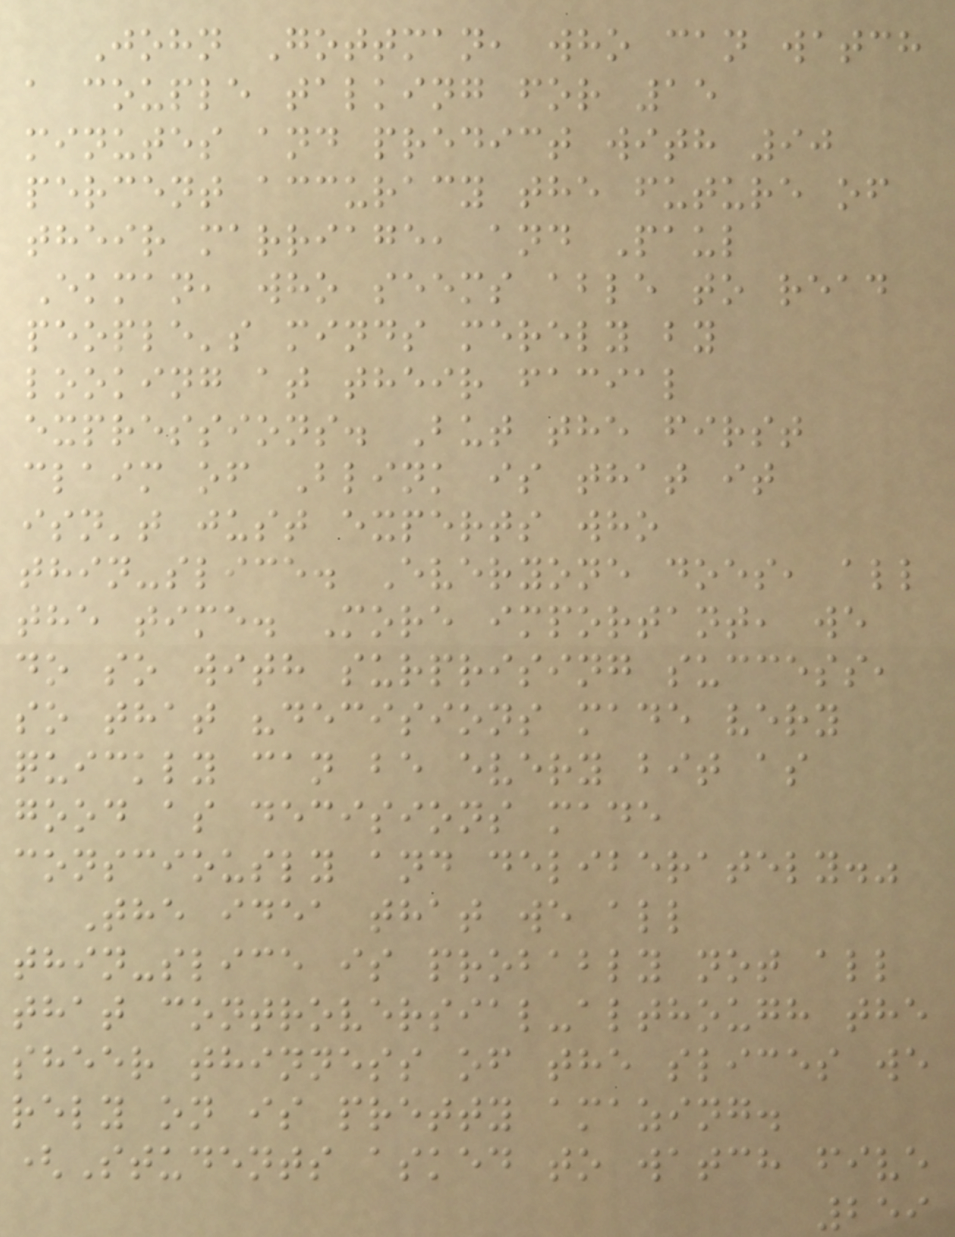John Gottman, who can watch
a couple talking for 15
minutes and predict with 90
percent accuracy the future of
their marriage, and Paul
Ekman, who seems able to read
people's minds merely by
looking at their facial
expressions. But the first
claim of Blink is that it
isn't just experts who
thin-slice. Everyone does, all
the time. More important, we
do so with surprising success,
so that "decisions made very
quickly can be every bit as
good as decisions made
consciously and deliberately."
The idea that we all
thin-slice is probably not all
that controversial-although the
sheer thinness of the slices we
rely on is pretty amazing.
(Students asked to watch five
259
